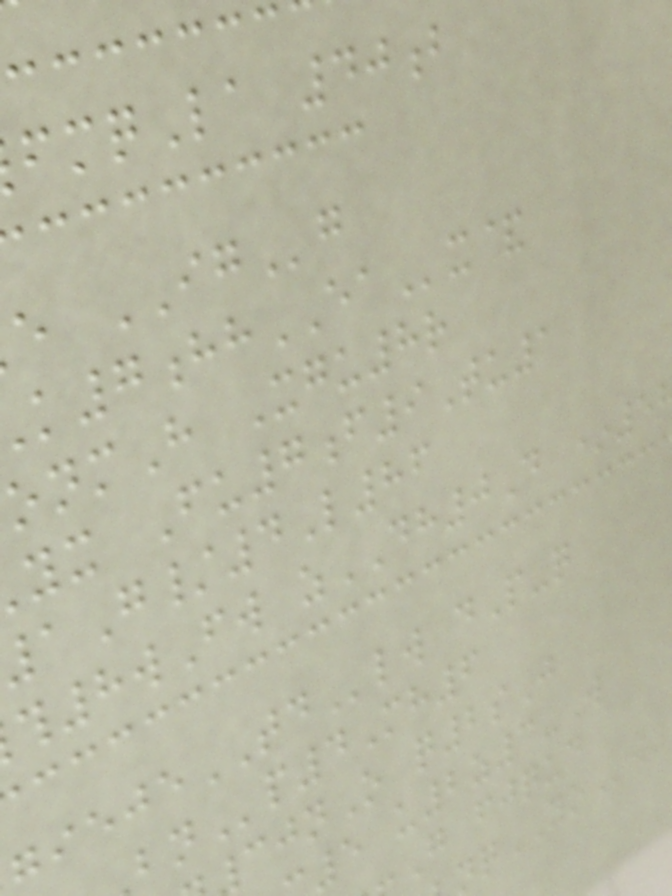mqLa 40b
e IGg
7hhEAx&
onmH Xgu8r
yx Fu7f9Tu1
G/4L86
8wFw zDH0D *5
TDlw dP-q
p4Mh6
nO q2sJ
5 u2z3-W
G fjqud
